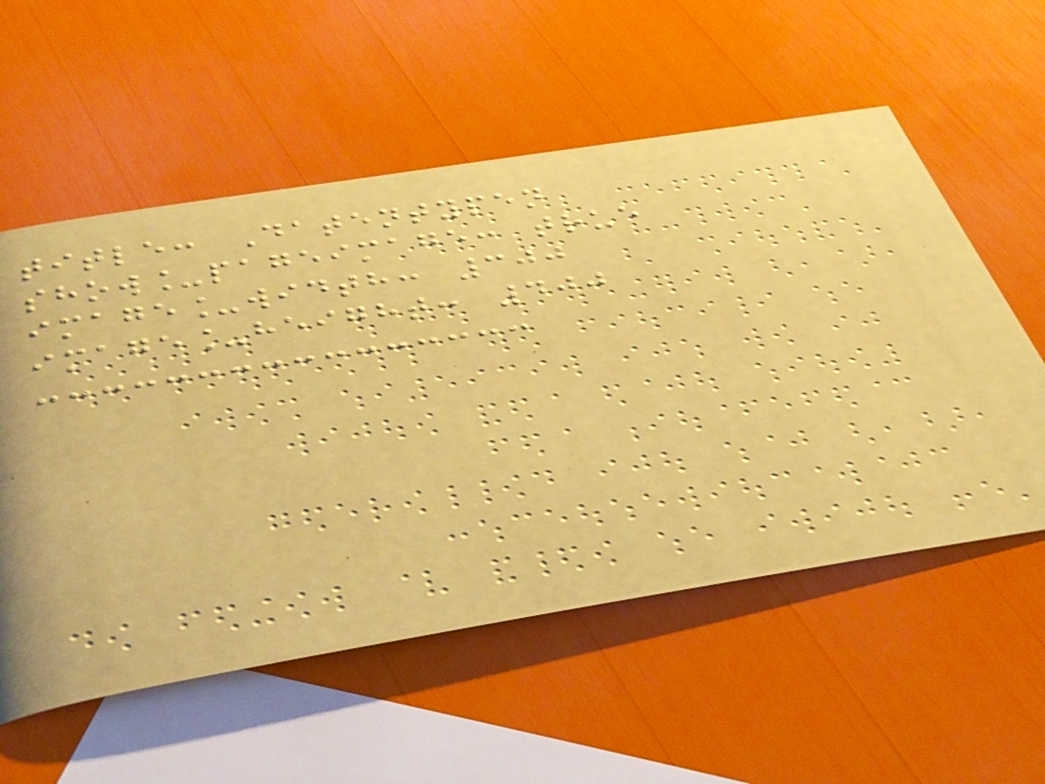title: Datentypen
show_pageimage: true
image_width: 300
image_height: 400
